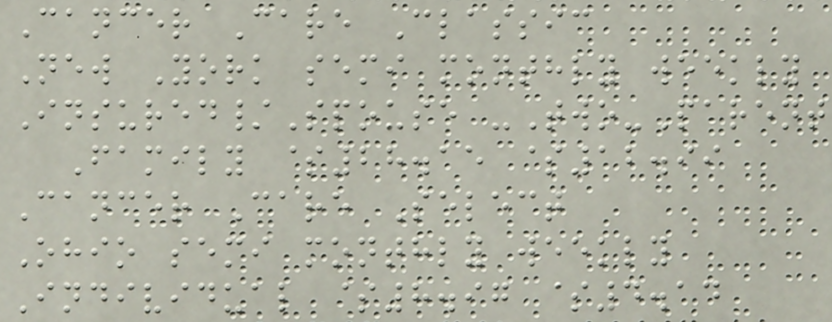Cancer Care Classic
New York semi monthly weekly
Insured/Spouse -Two-Parent
Family $28.15 $12.99
Cancer Care Select
Ohio semi monthly weekly
Individual $8.97 $4.14
